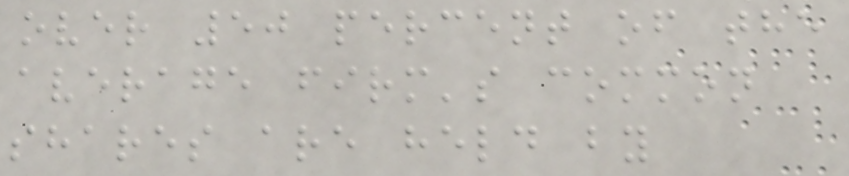over 50 percent of the
average firm's common
shares are held by
